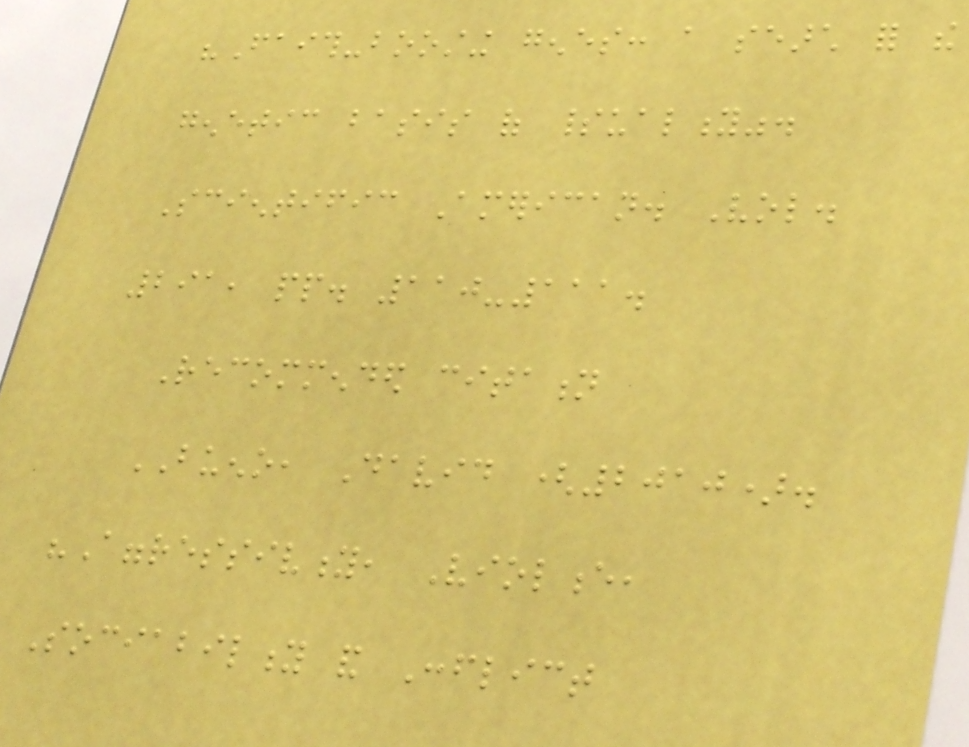"Faith-boosting genes: a search for the
genetic basis of spirituality".
Scientific American. Vol.
291, pp. 110-111.
Recommended citation
BUENO, David (2010).
"Aggressivity, Violence,
Sociability and Conflict
